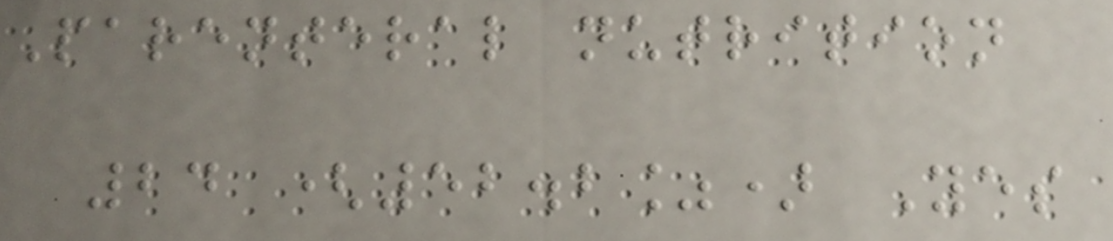Parenteral nutrition
24 (52.2%) Yes
